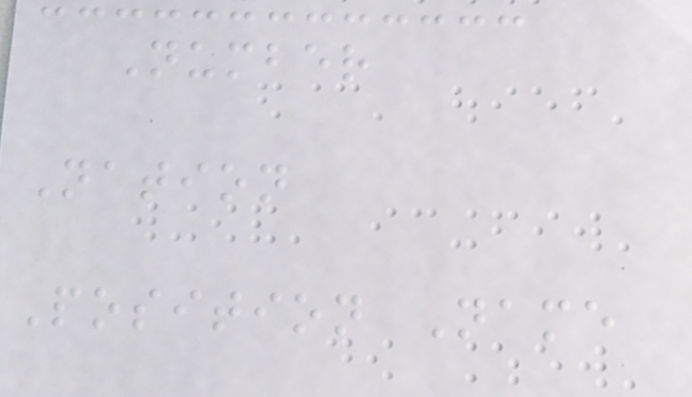Number
Nation
Position Name
